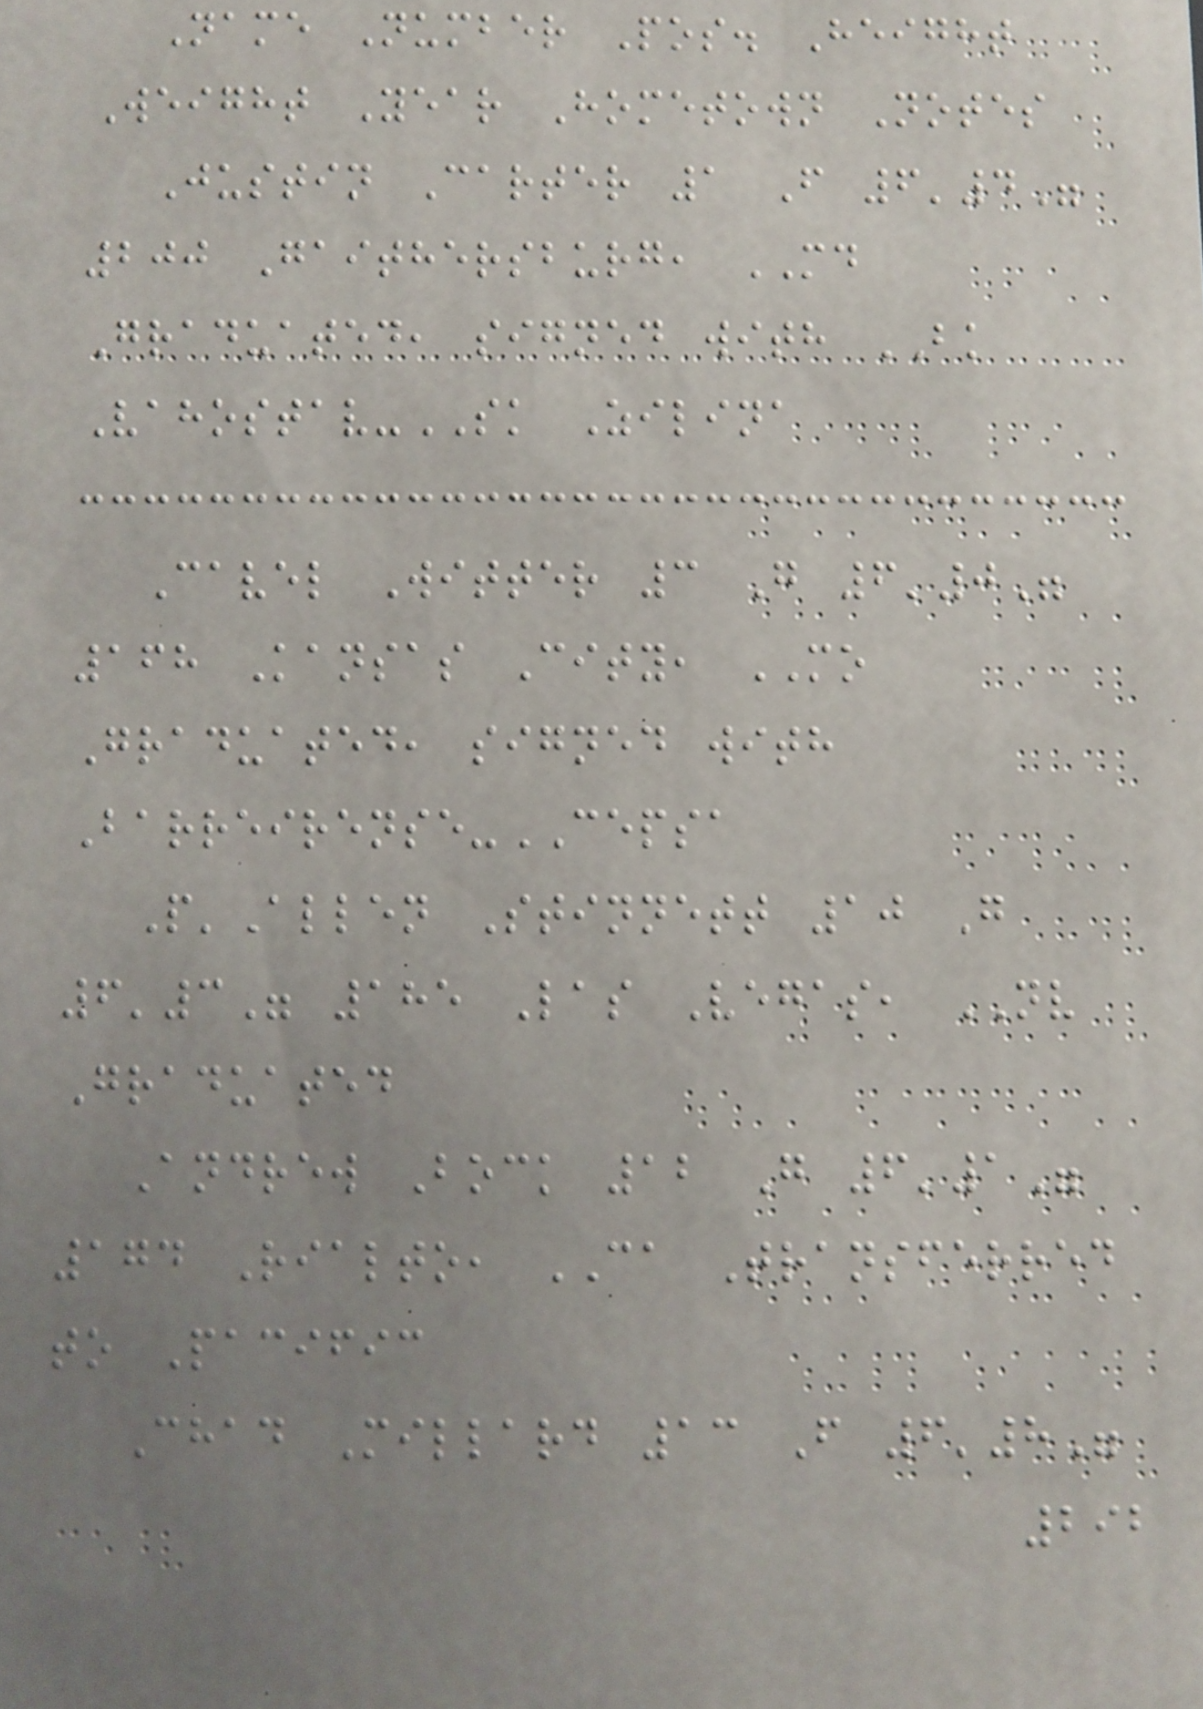Name Number Pos. Height
Weight Year Hometown Notes
Justin Carter 1 F 6'4"
200 Gaithersburg, MD
Graduated, signed with BK
Vahostav-SK Zilina
Cavel Witter 3 G 6'0"
168 Kansas City, MO
Graduated, signed with
Barreirense-CEPSA
P'Allen Stinnett 10 G
6'3" 185 Las Vegas, NV
Graduated
Andrew Bock 12 G 6'1"
174 Rialto, CA Transferred
to Pacific
Chad Millard 13 F 6'8"
292
